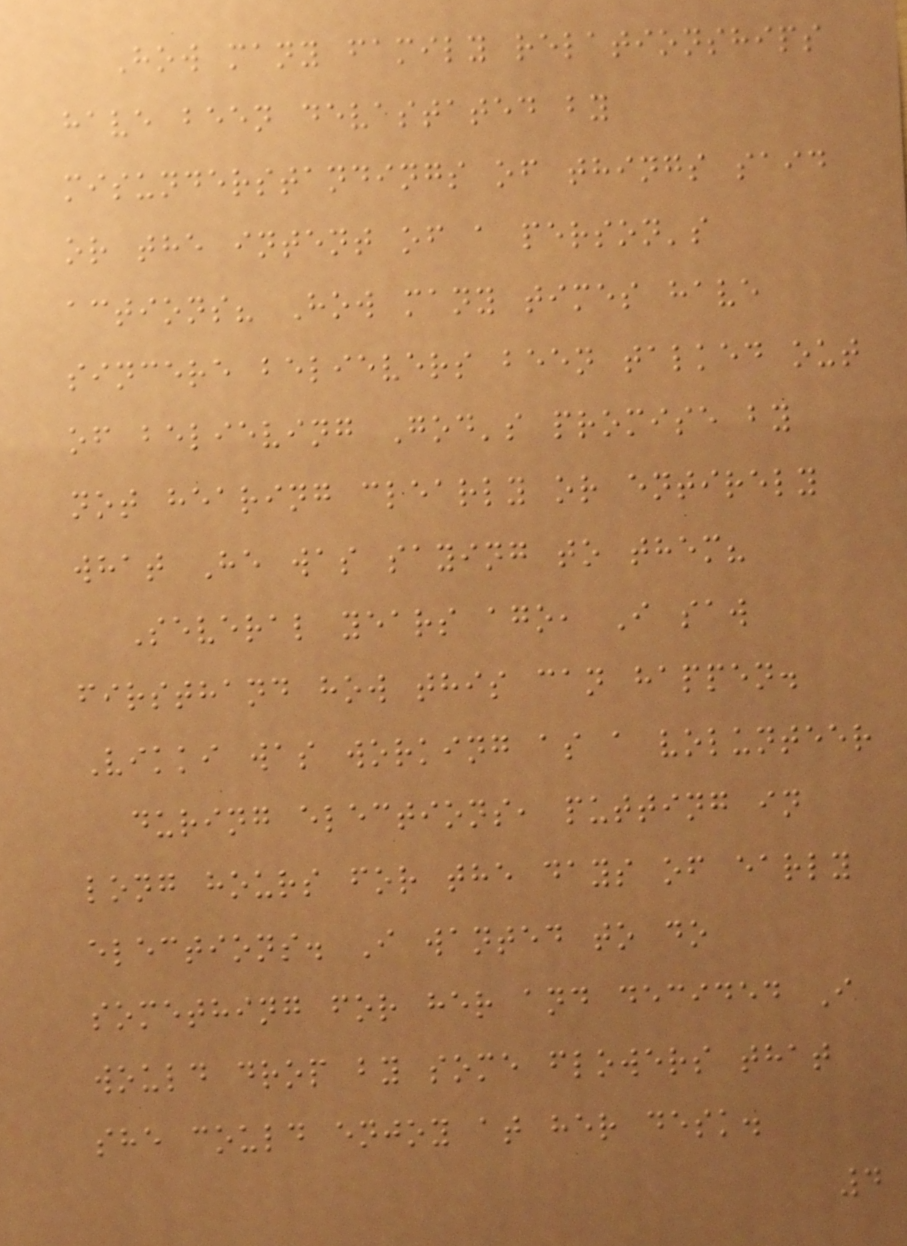How many family relationships
have been devastated by
misunderstandings of things said
or the intent of a person's
actions? How many times have
sincere believers been talked out
of believing God's promise by
not hearing clearly or entirely
what He was saying to them?
Several years ago, I saw
firsthand how this can happen.
Vikki was working as a volunteer
during elections, putting in
long hours for the days of early
elections. I wanted to do
something for her and decided I
would drop by some flowers that
she could enjoy at her desk.
4
